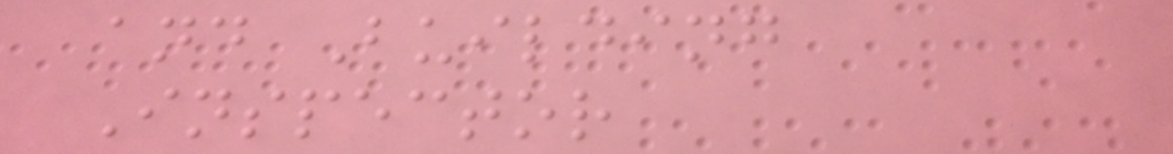and Building
Inspector
